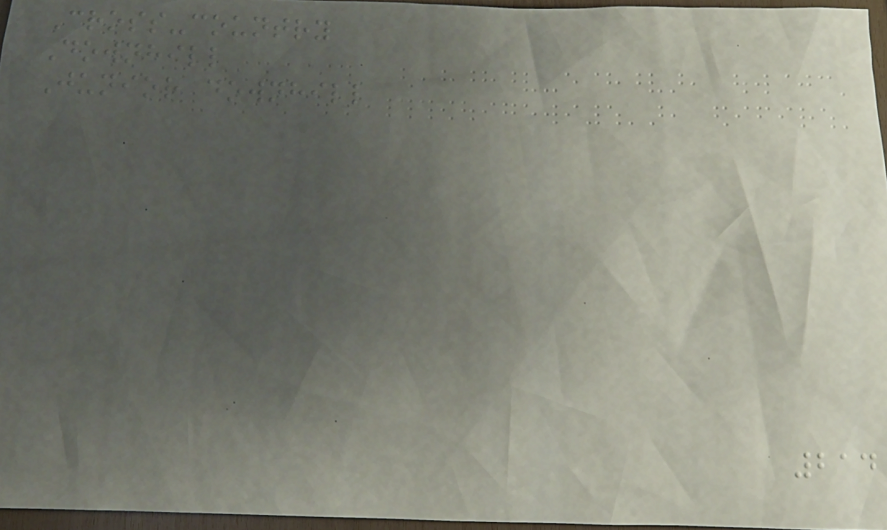Cross-country
Downhill
Junior downhill
214
